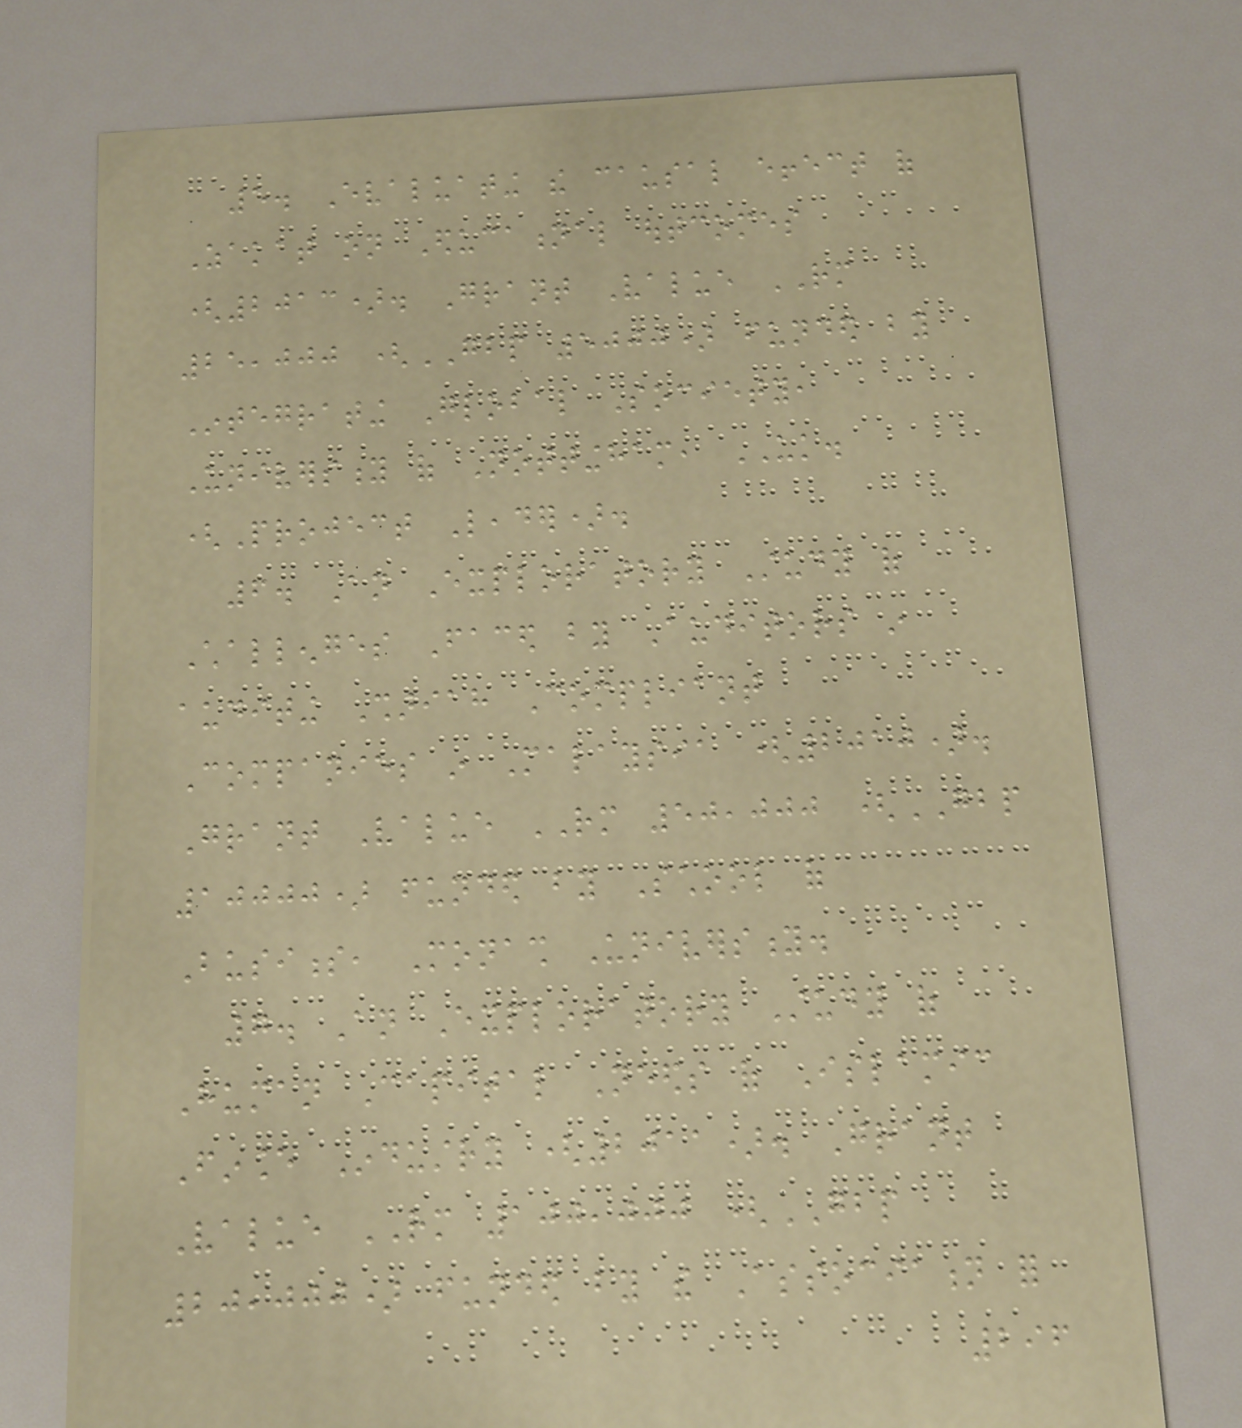5. Evaluating the causal effect of
Zakat on Educational outcomes
(2013). Grant Value RM
25,000 (GBP 5000) funded by
Integrating Global Society,
University of Nottingham, UK.
(Project Leader).
6. An Exploratory Study of
Challenges Faced by Auditors in
auditing Shariah Compliant
Companies in Malaysia (2010).
Grant Value RM 50,000 (GBP
10000) funded by School of
Business, Monash University.
7. An Exploratory Study of
Human Capital Needs of Islamic
Finance Industry (2011). Grant
Value RM 100,000 (GBP
20,000) funded by the Association for
296
